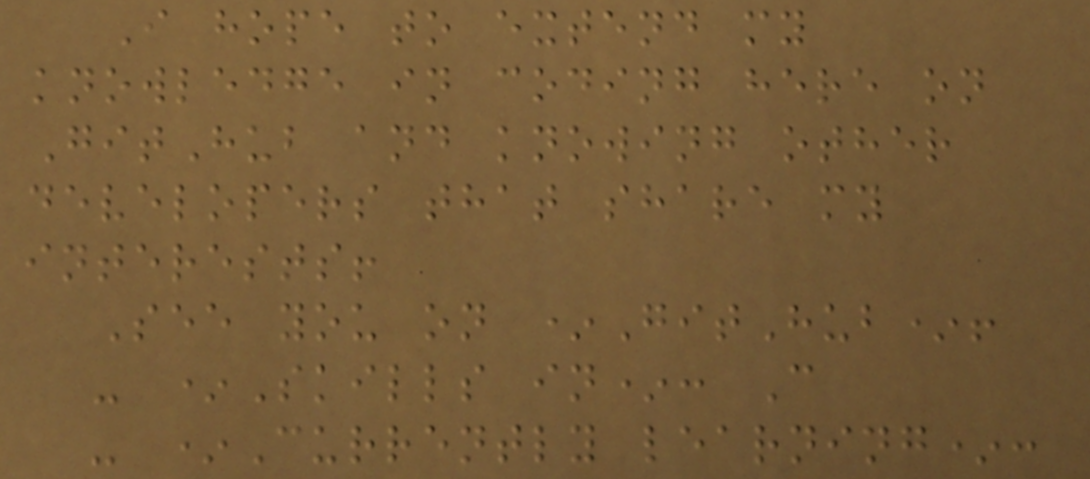I hope to extend my
knowledge in coding here on
GitHub and knowing other
developers that share my
interests!
See you on *GitHub*!
- *Skills in*: C
- *Currently learning*:
